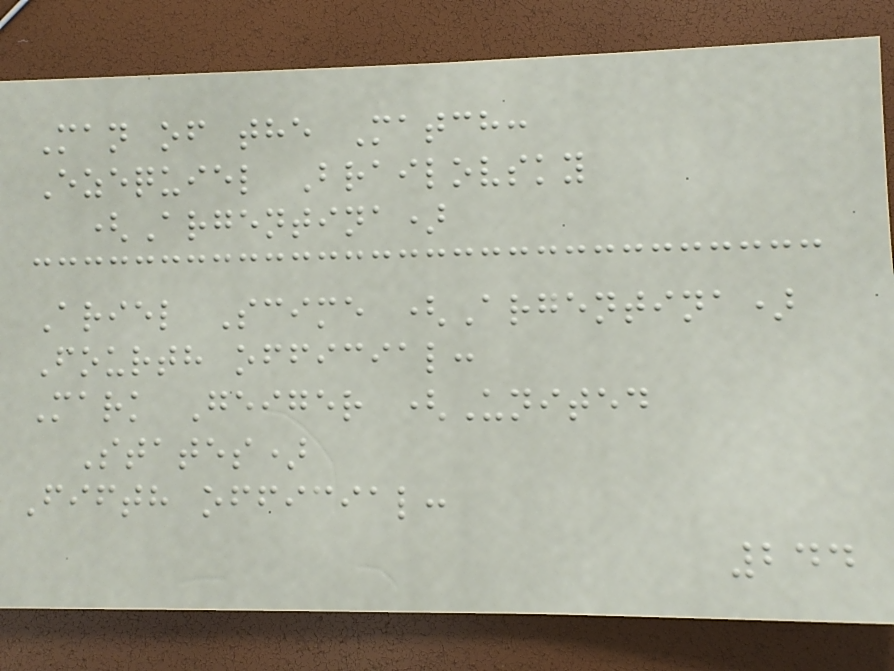Man of the Match:
Ezequiel Brailovsky
(Argentina)
Ariel Scime (Argentina)
Fourth official:
Mark Geiger (United
States)
Fifth official:
244
